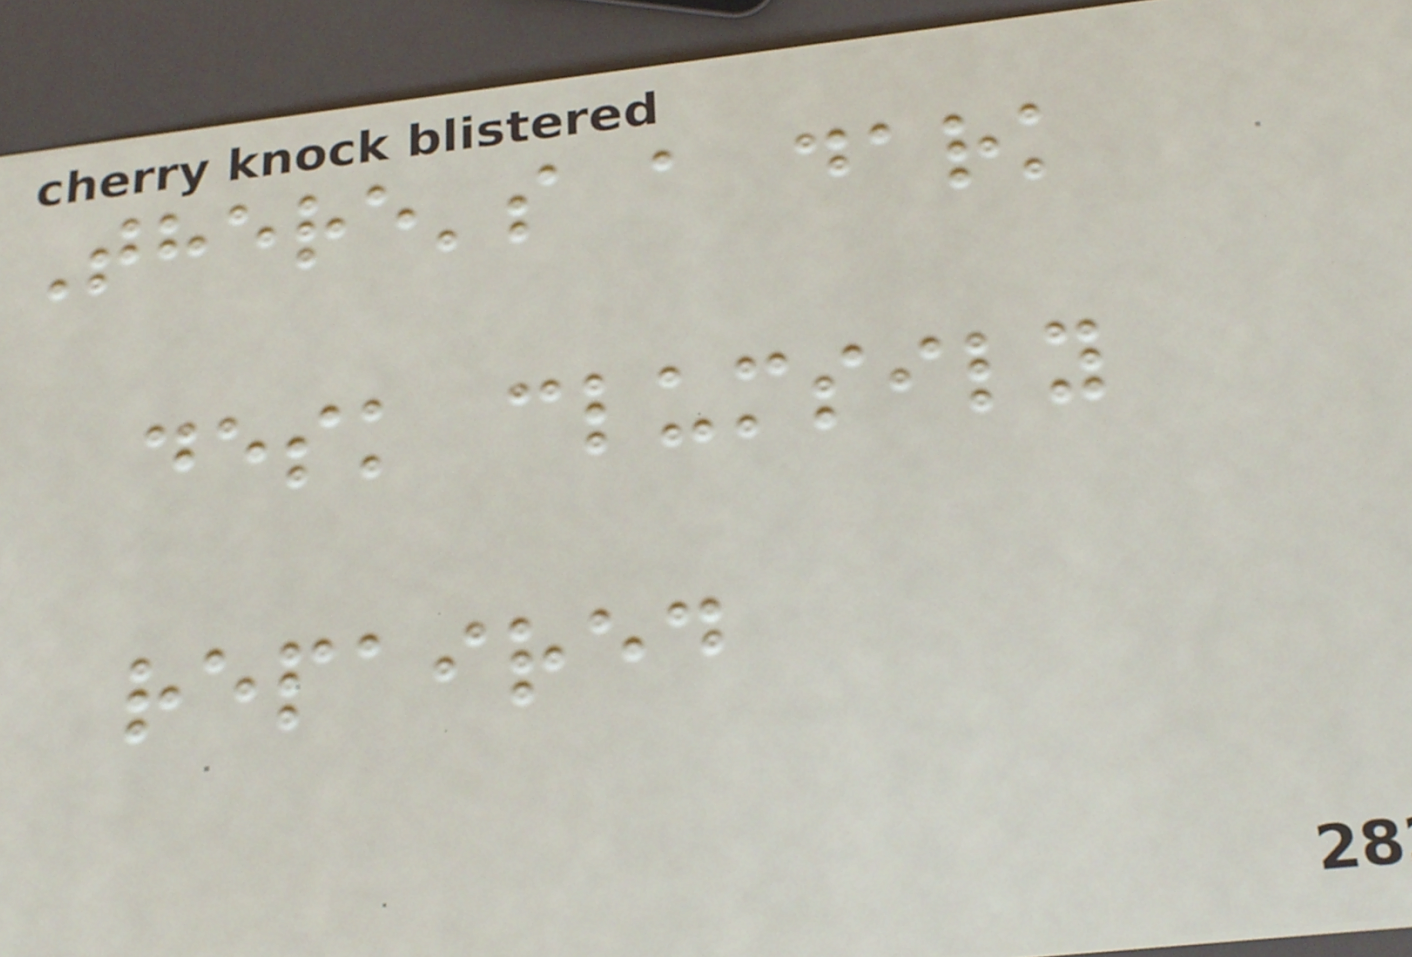There's a dark
desk clumsily
repaired
